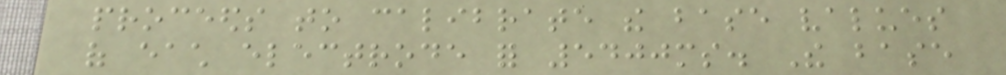proceeds to calibrate the base values
of each electrode for 5400ms. The base
